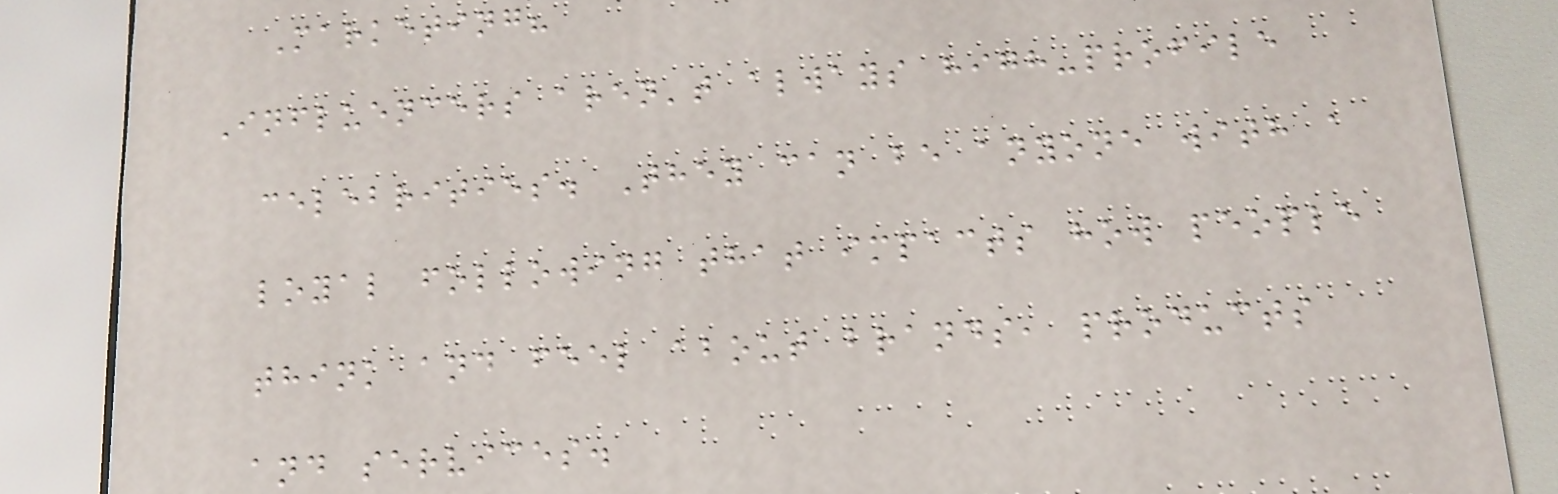Marketing?
Influencers aren't always high-profile
celebrities. They can be anyone with a
loyal following that impacts how people
think and feel about brands, products
and services.
